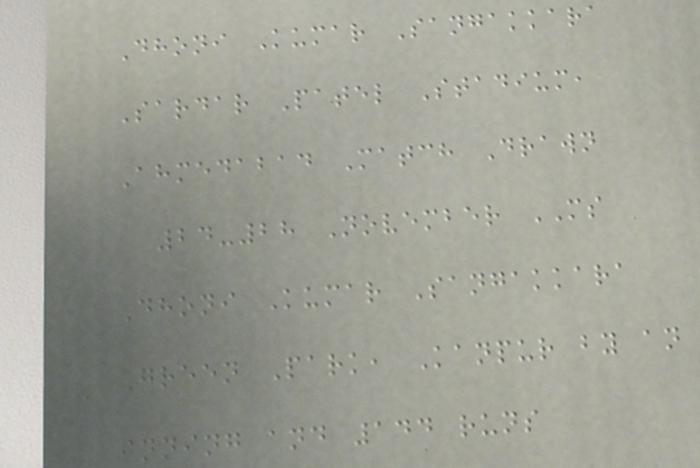Dhoni Kumar Sangakkara
Sardar Patel Stadium,
Ahmedabad Match Drawn
24-28 November MS
Dhoni Kumar Sangakkara
Green Park, Kanpur by an
inning and 144 runs
